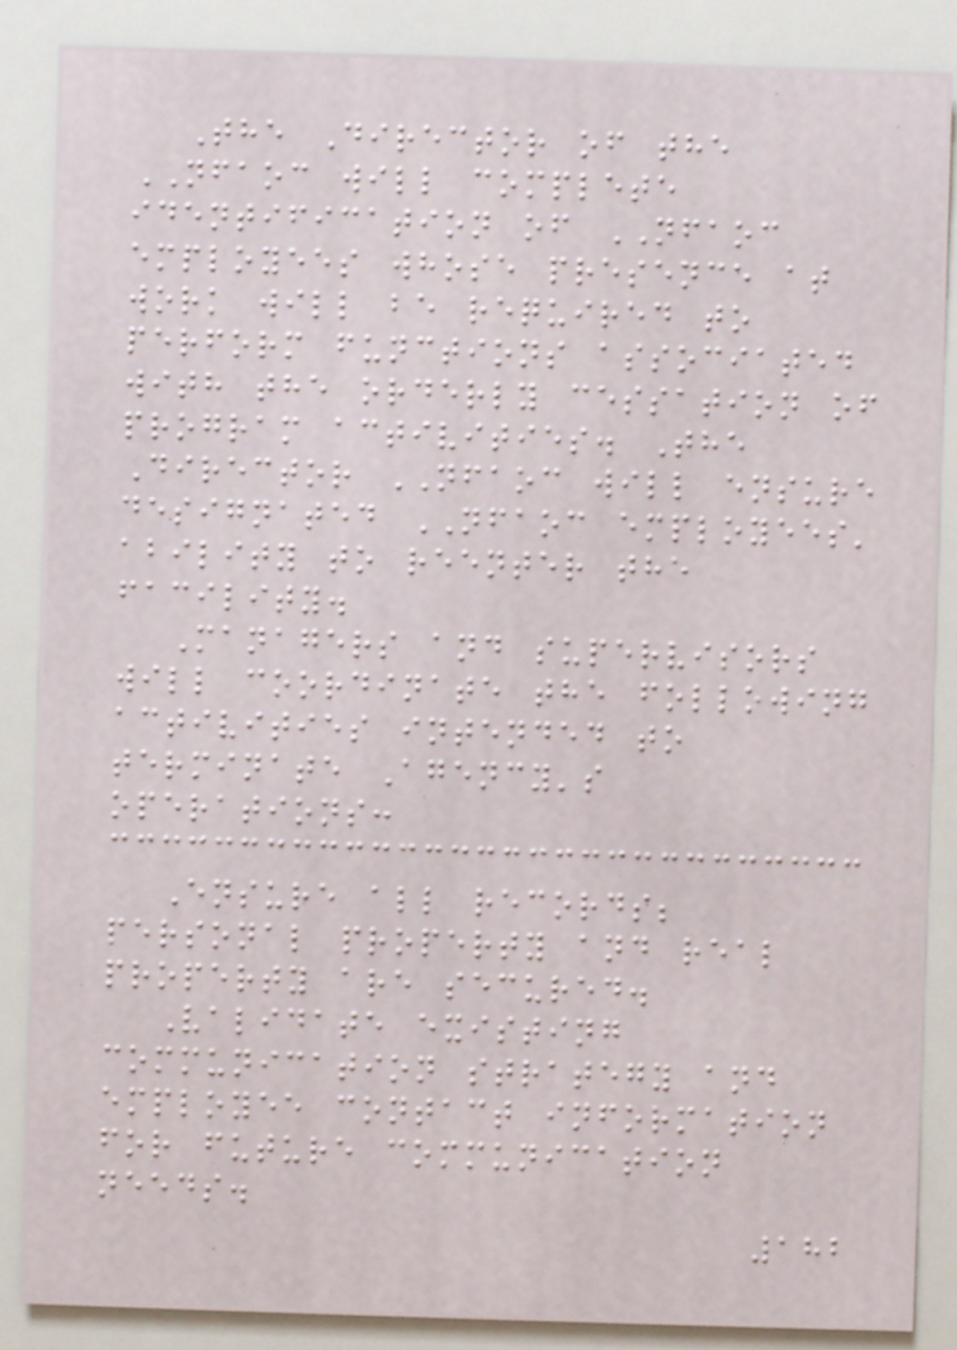The Director of the
NFAOC will complete
identification of NFAOC
employees whose presence at
work will be required to
perform functions associated
with the orderly cessation of
program activities. The
Director NFAOC will ensure
designated NFAOC employees'
ability to reenter the
facility.
Managers and supervisors
will coordinate the following
activities intended to
terminate Agency's
operations:
Ensure all records;
personal property and real
property are secured.
Validate existing
communication strategy and
employee contact information
for future communication
needs.
182
